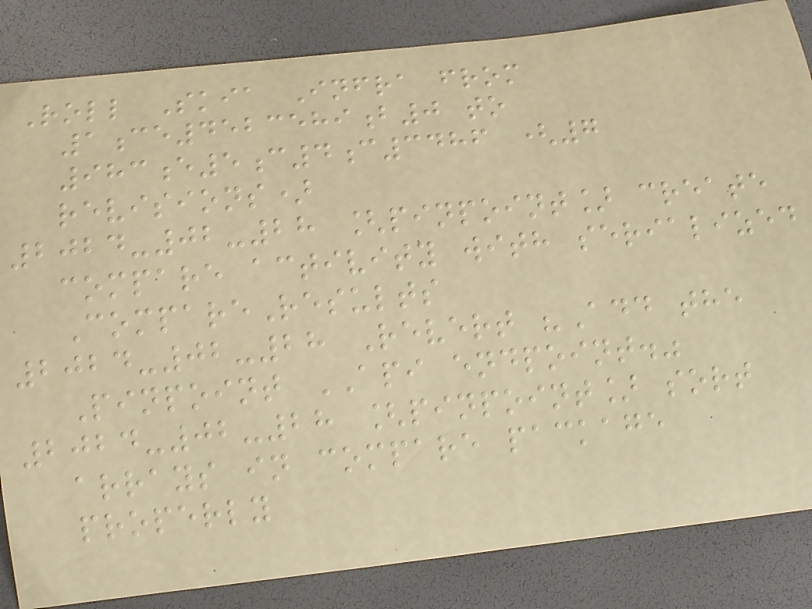Roll Skia Infra from
1ce4523589b0 to
983e5c4c3486 (7
revisions)
2024-02-28 [pinpoint] create
compare activity with serialized
CompareResults
2024-02-28 Revert "Add the
Pinpoint API endpoint."
2024-02-28 [pinpoint] sort
arrays in compare package
properly
